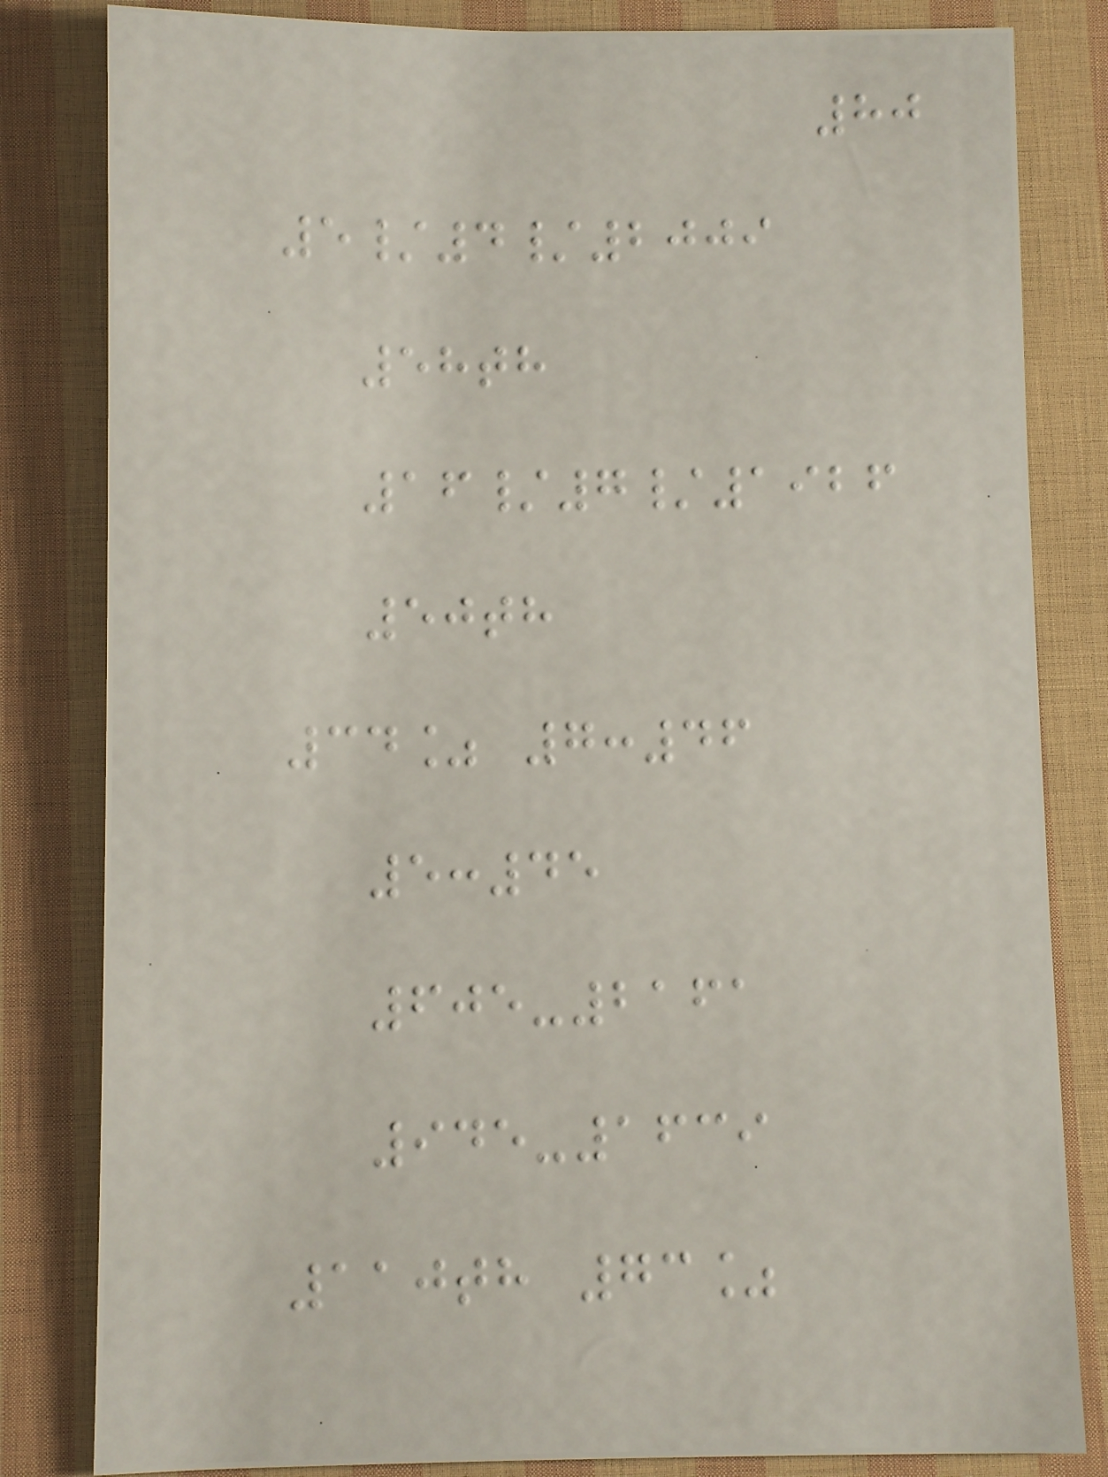80
5/4/2009
58th
16/7/1926
50th
34% 7:46
5:45
605-2161
945-1639
110th 73%
